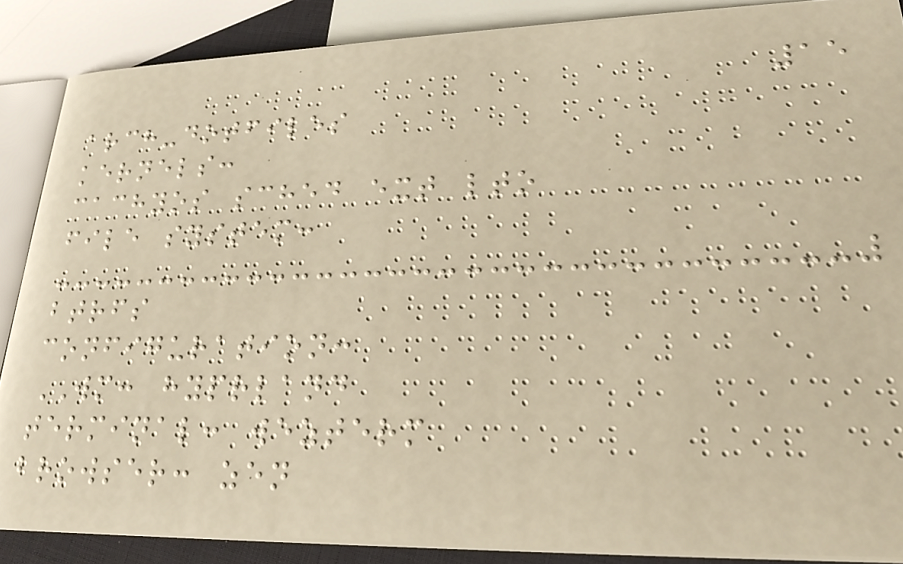15
arch-dotfiles
kernels:
cachyos sched ext lto
file system:
btrfs
configuration:
WM: hyprland
terminal: wezterm
browser: zen
